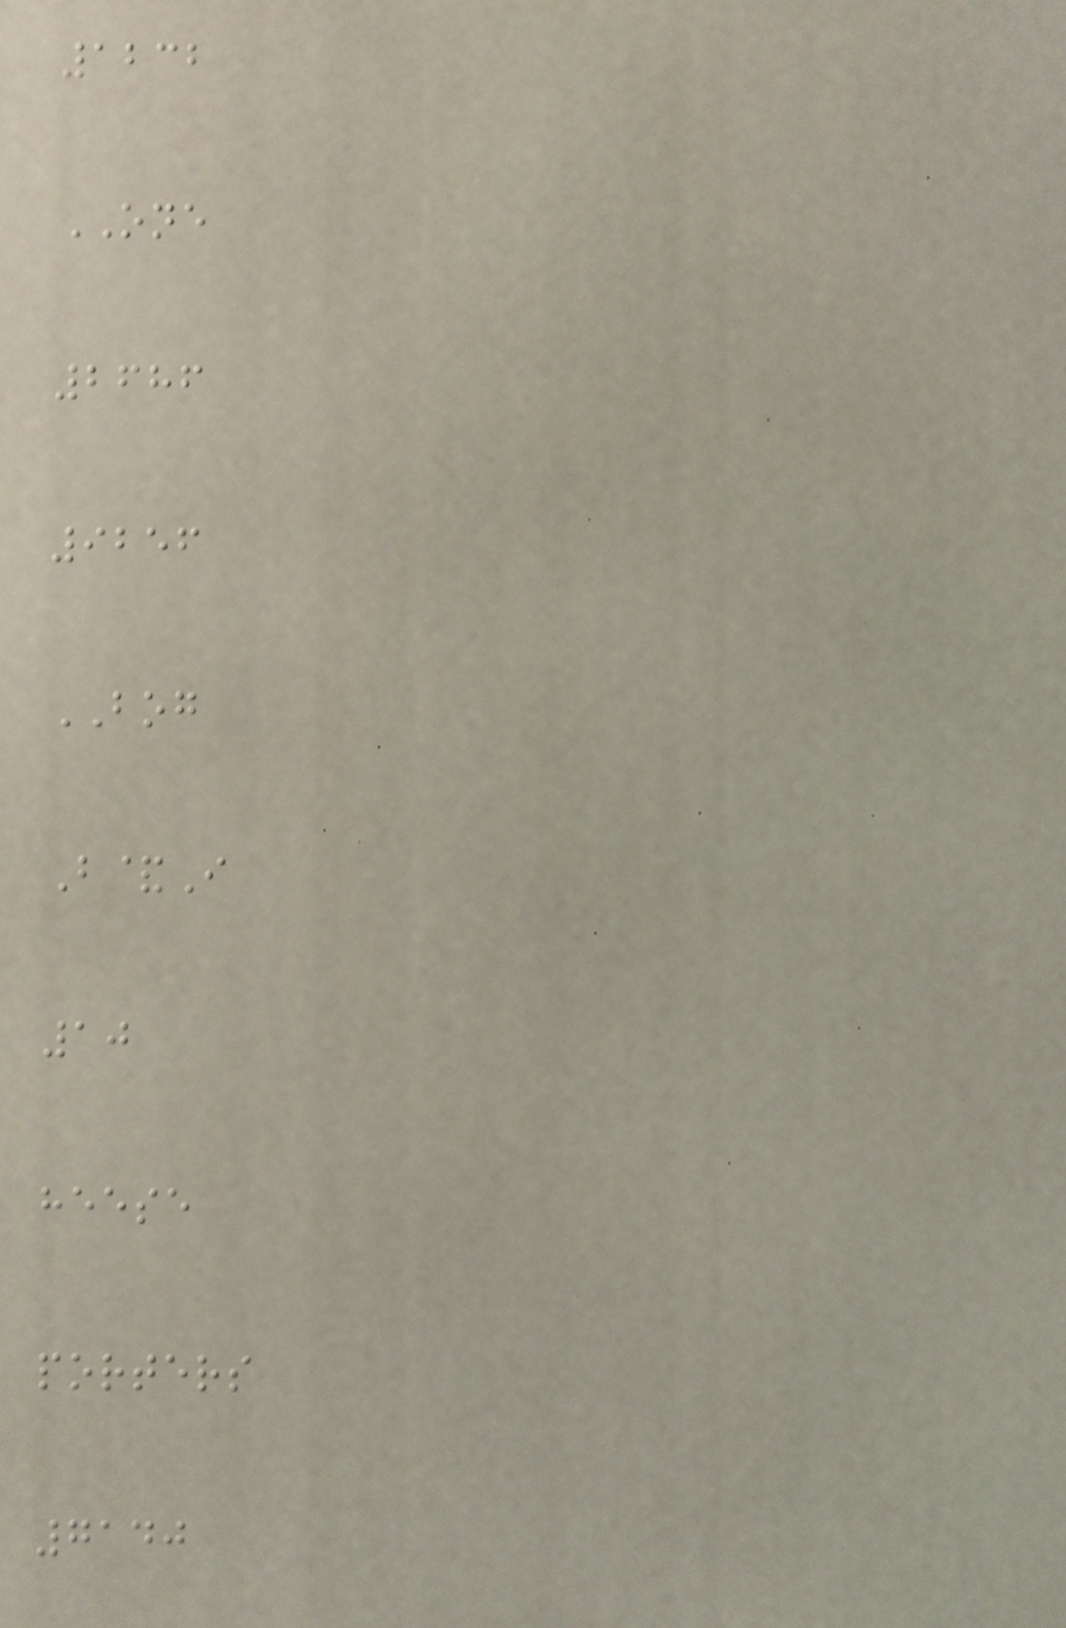1232
ONE
2686
9256
BOG
B&I
10
heese
porters
7140
